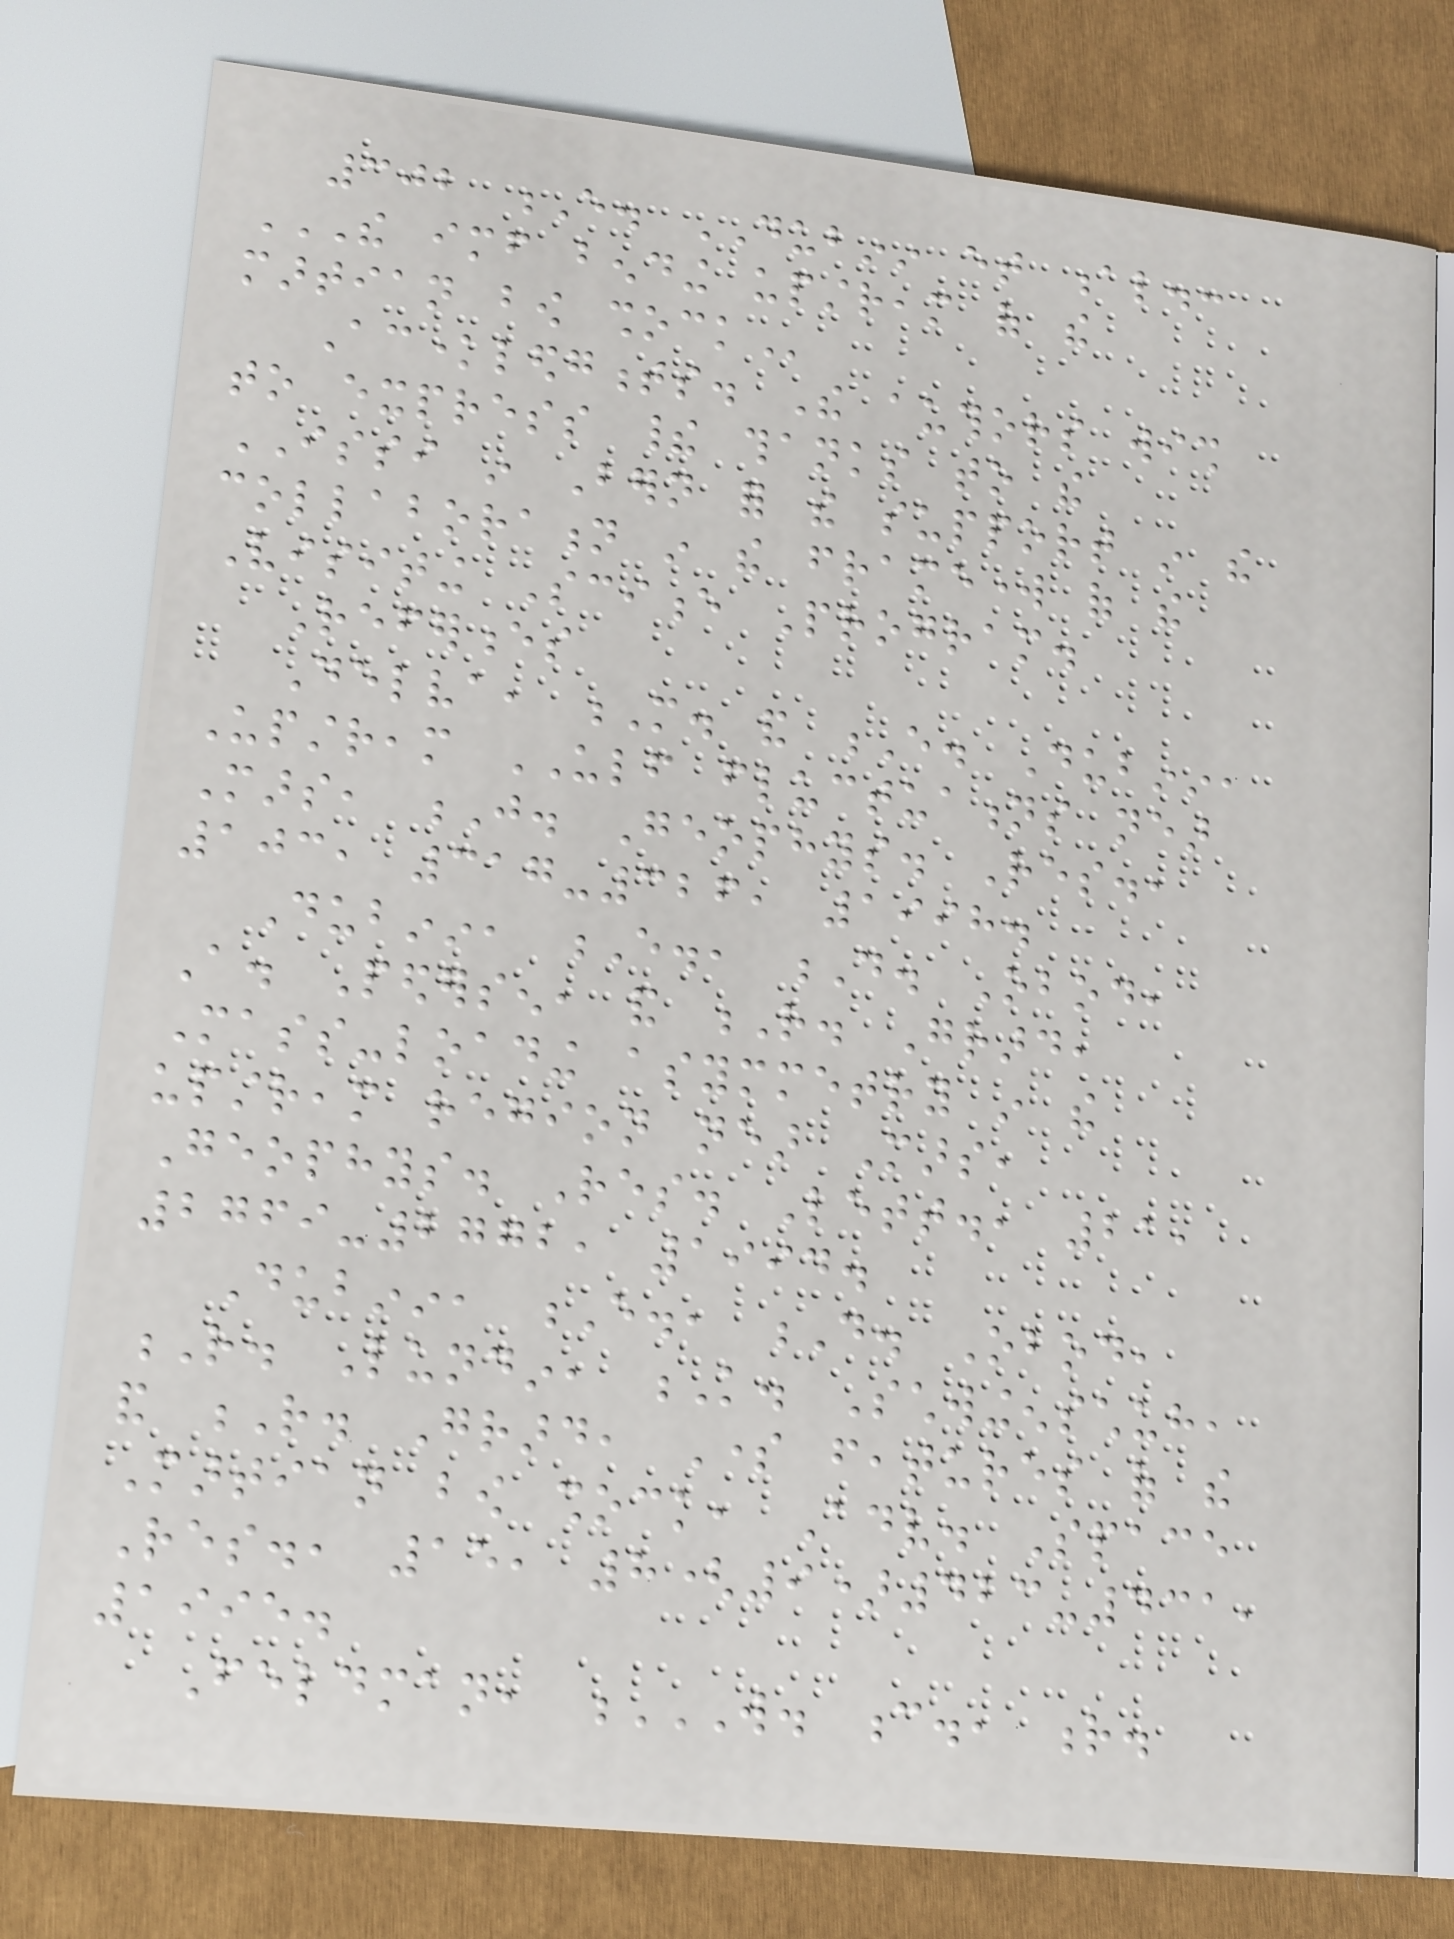302 E. DUBININ et al.:
THE IMF BENDING UPSTREAM OF THE
MARTIAN BOW SHOCK
Acknowledgments. The authors wish
to express their thanks to the
ISSI in Bern for the support in the
collaboration in the framework of the
Visiting Science Program.
References
Delva, M. and E. Dubinin,
Upstream ULF fluctuations near
Mars, J. Geophys. Res.,
103, 317-326, 1998.
Dubinin, E., D. Obod,
A. Pedersen, and R. Grard,
Mass-loading asymmetry in the
upstream region near Mars,
Geophys. Res. Lett., 21,
2769-2772, 1994.
Dubinin, E., D. Obod,
R. Lundin, K. Schwingenschuh,
and R. Grard, Some features of the
Martian bow shock, Adv. Space
Res., 15, 8(9)423-431,
1995.
Feldman, W. C., R.
